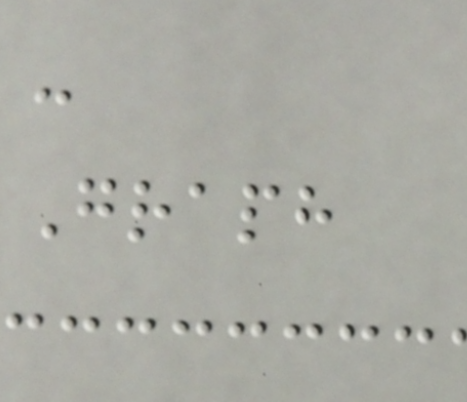-
Graph
